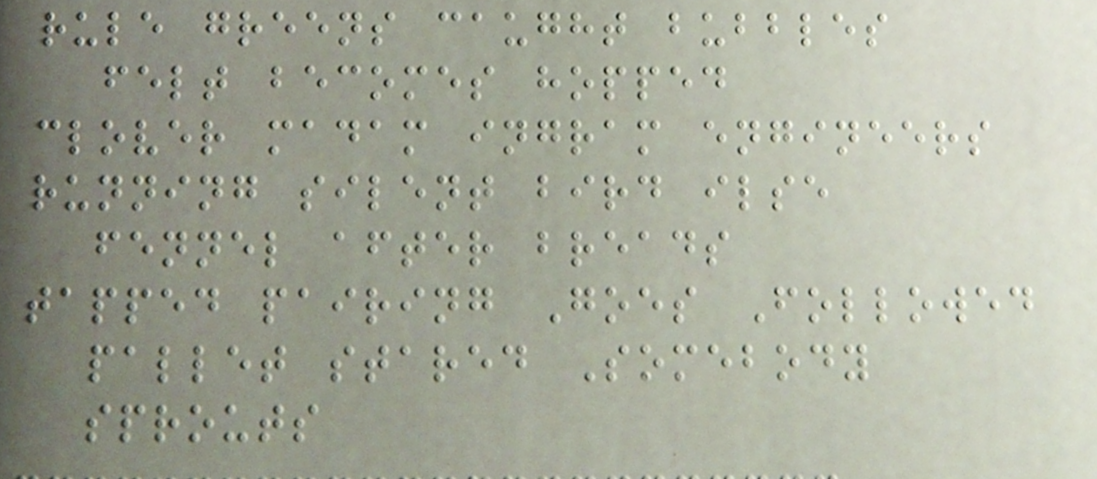rule greens caught bubbles
felt becomes hopped
clover madam ingram engineers
running silent bird ilse
fennel after breads
tapped pairing Goes Followed
pallet stared Somebody
sprouts
